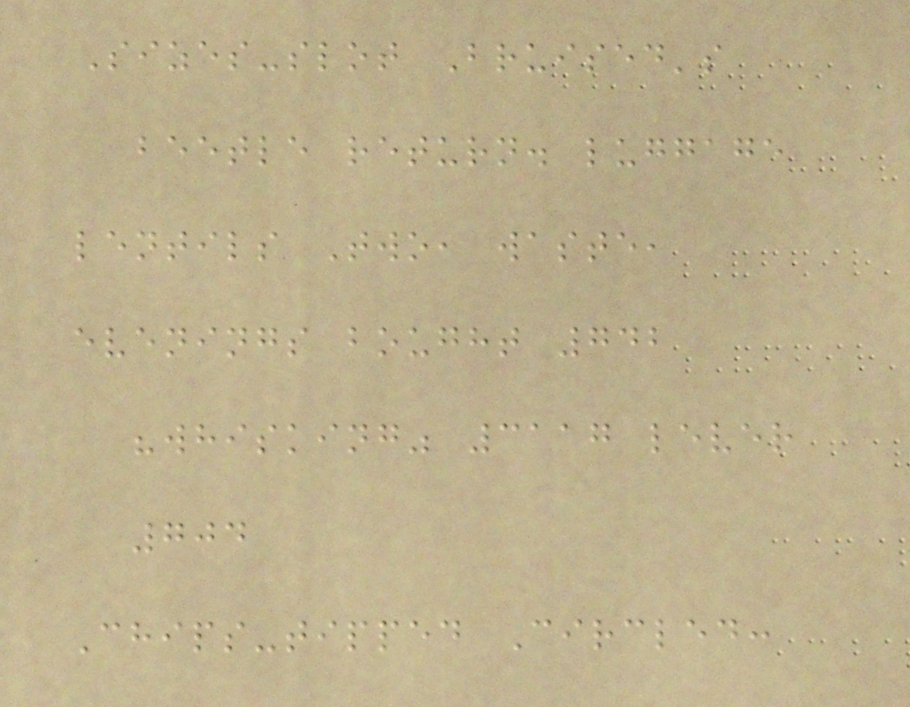Sizes-slot Bruised's
beetle return. luggage
lentils Two, waste,
evenings bought 742
"whisking" 3117 lever
704
Chips-tipped Circled:
